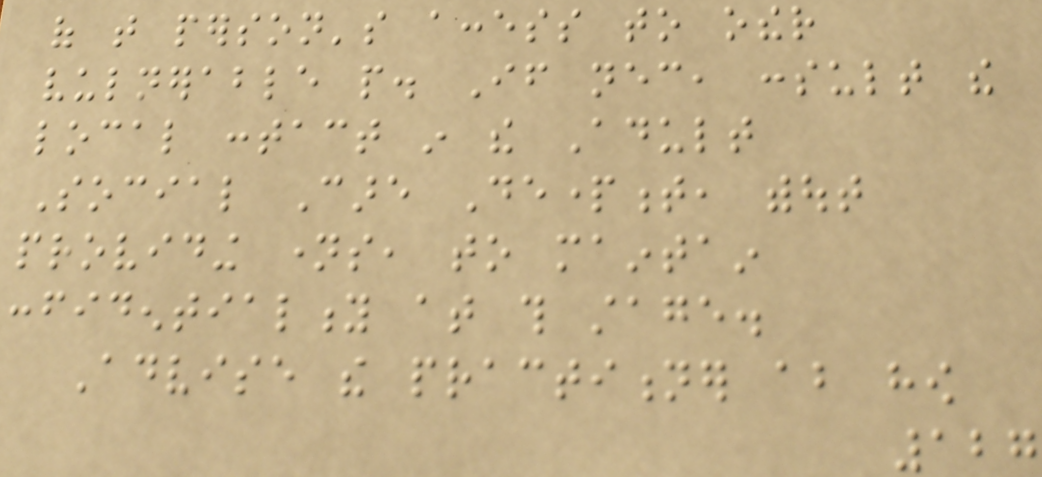of that person's access to other
vulnerable people. If necessary, consult the
local contact in the Adult
Social Care Department, without
providing names, to maintain
confidentiality at this stage.
Advise the practitioner about how
127
